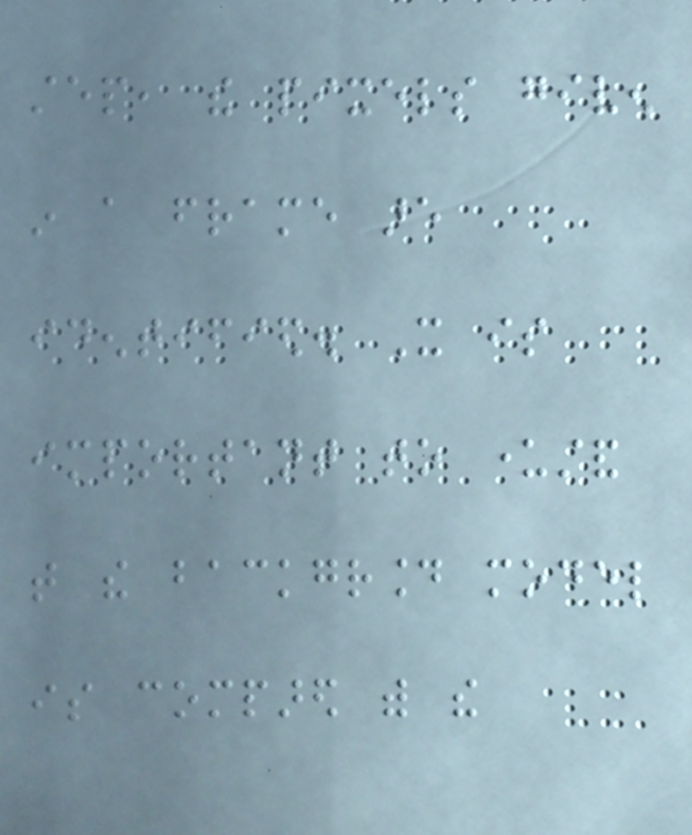step, the pixels given
in a frame are
identified. It is
important to understand
that the background model
is compared with the
